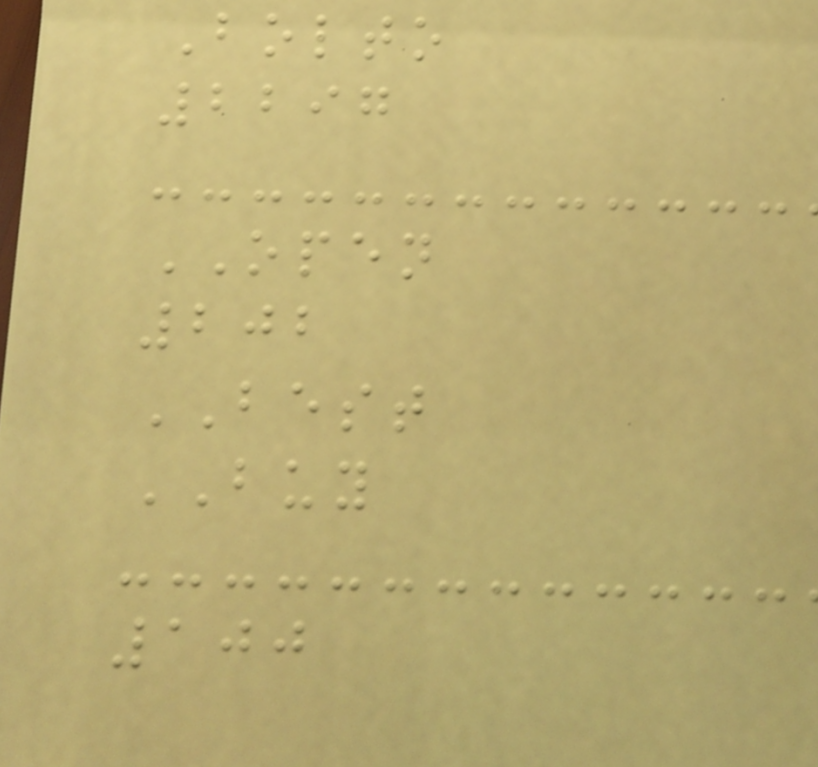Bolto
2297
OPEN
202
BEST
BUY
100
